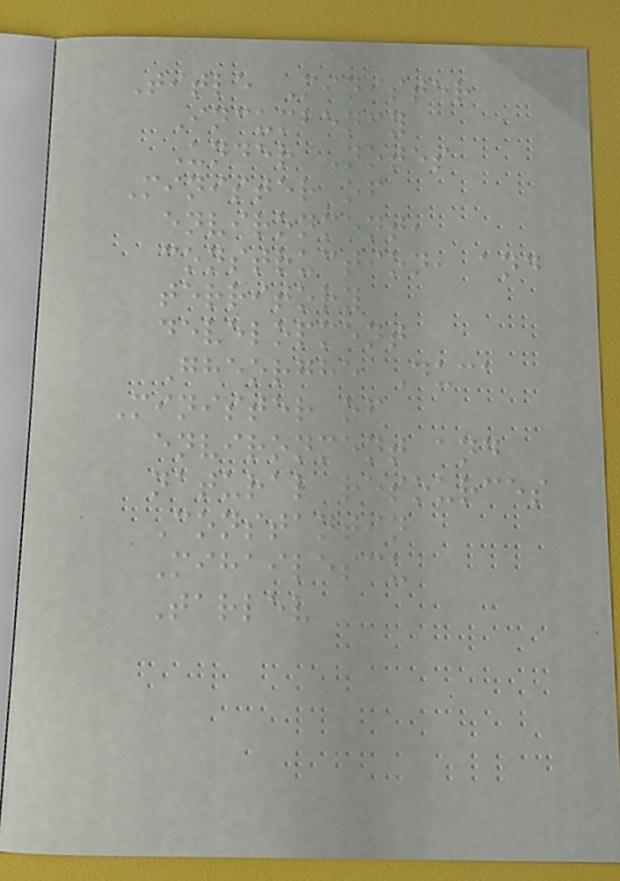Title Minister
Incumbency
Under Notes
Minister of
environment,
construction, and
territory
development
Gheorghe Duca
Minister of
environment and
natural resources
Constantin
Mihailescu
Tarlev
